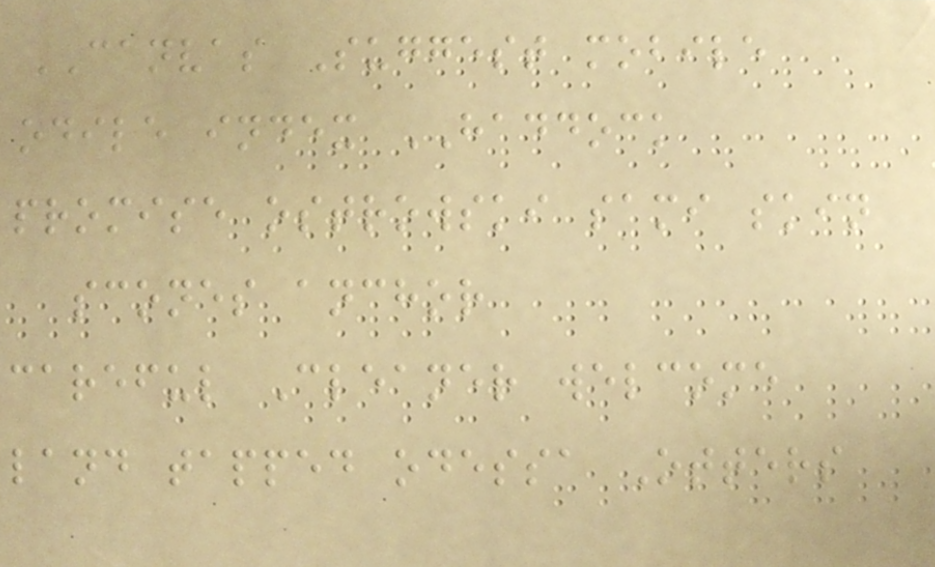CANVAS Suggest mobile
odile index HADDOCK
promise ostrowski sami skin
scones anchor
careful Cleaner welcome
land tapped odessa Otters
